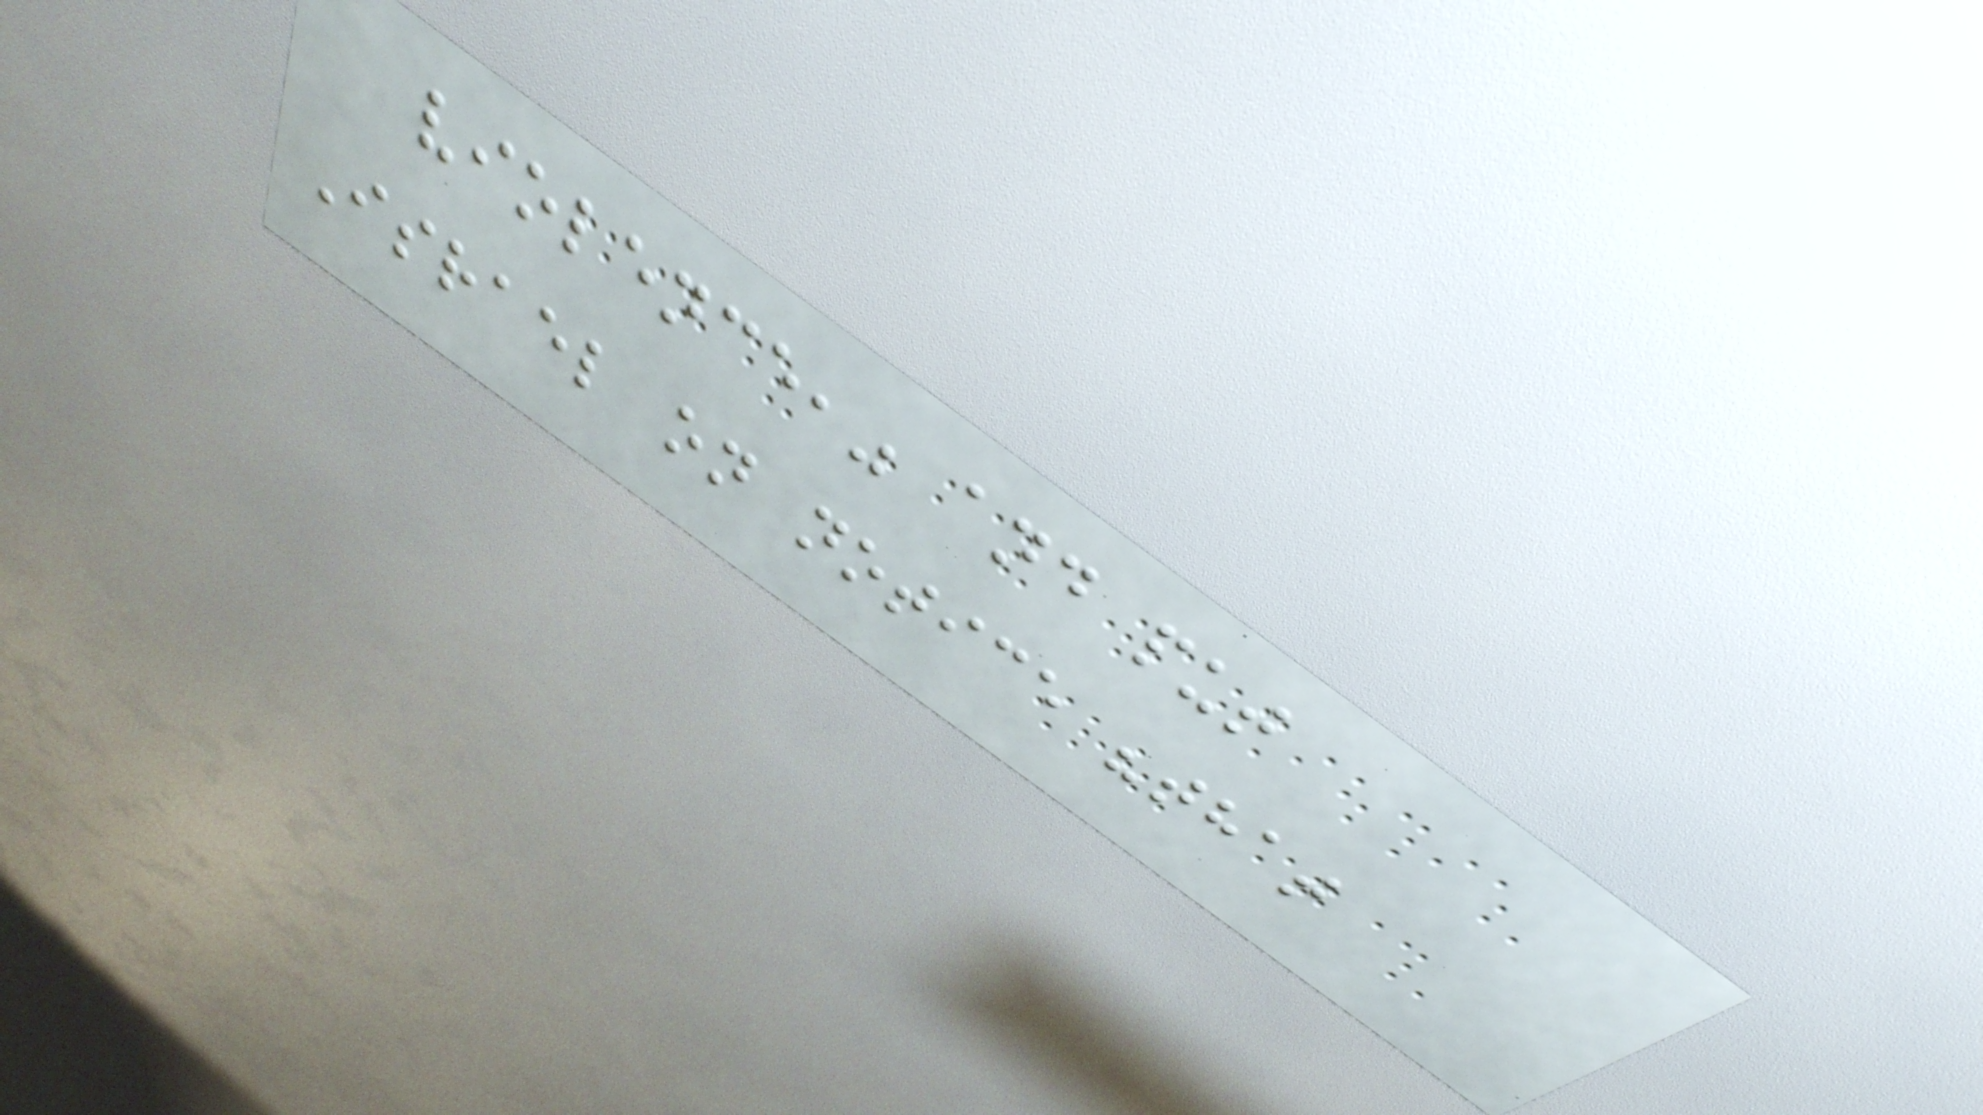violence," and put
Israel on notice "that
